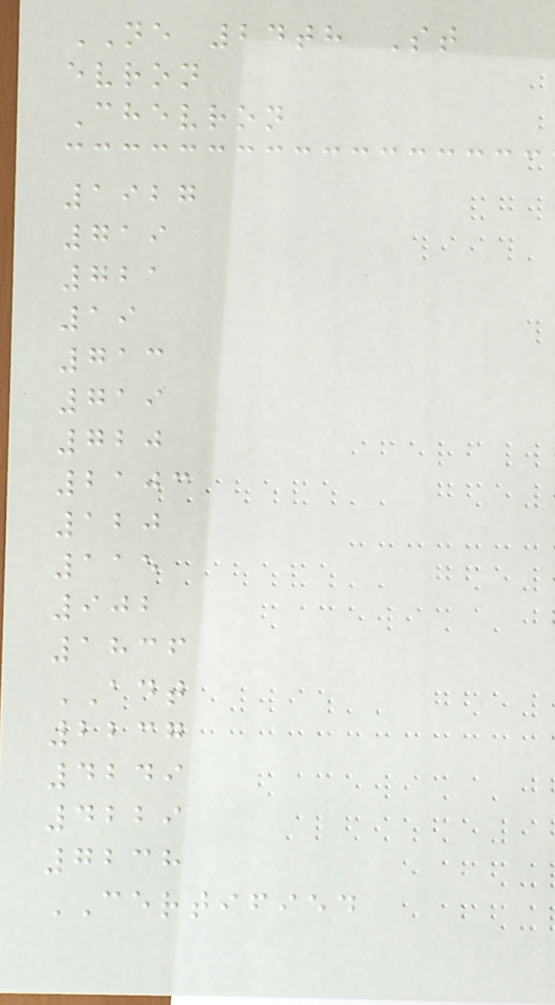NE 24th St
evron
Chevron
1927
719
721
19
713
719
720
2103
120
115
902
1836
ADT
2237
4249
4229
7238
CERTIFIED
